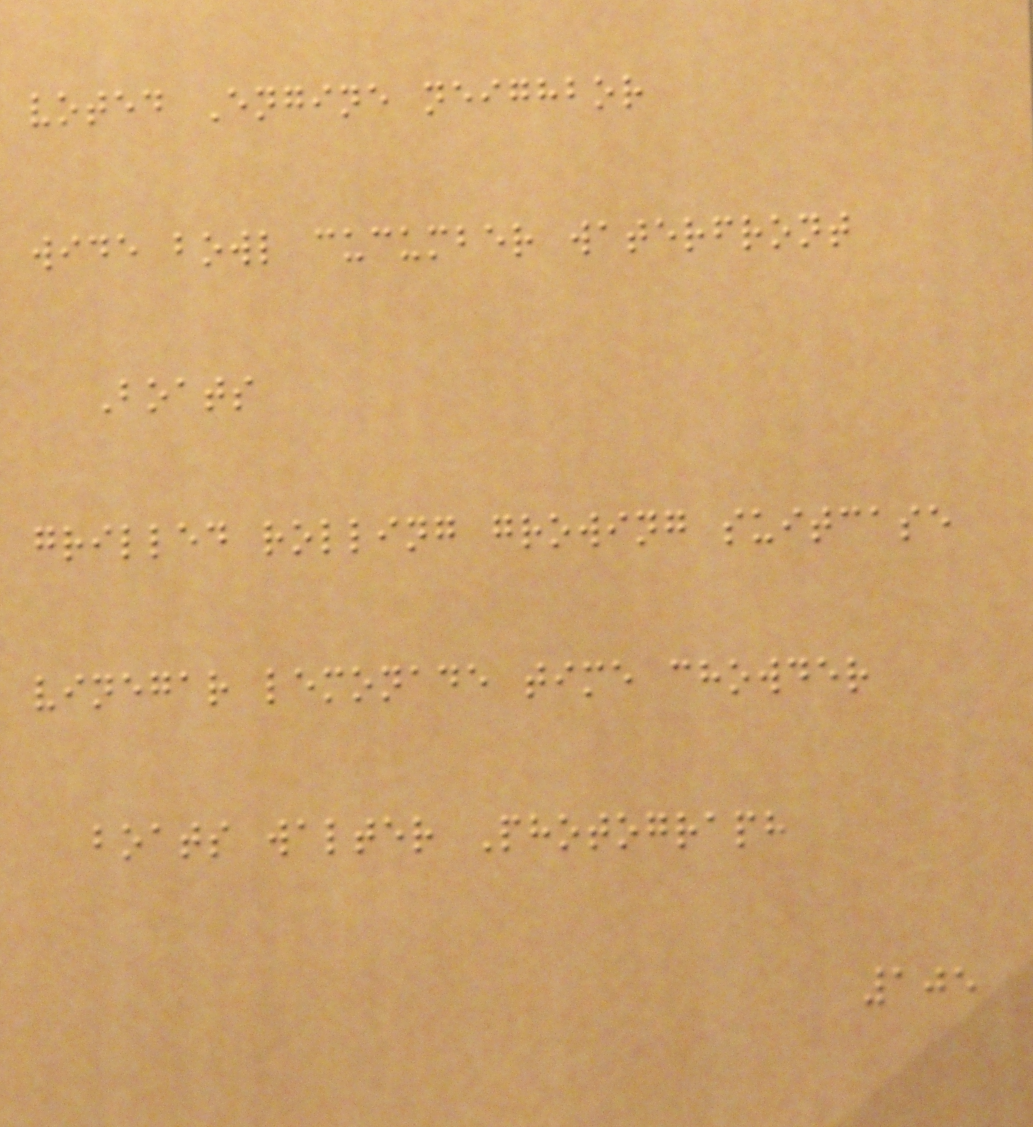voted Engine neighbor
wide bowl cucumber waterfront
Boats
grilled rolling growing suitcase
vinegar lemonade time chowder
boats walter Photograph
105
